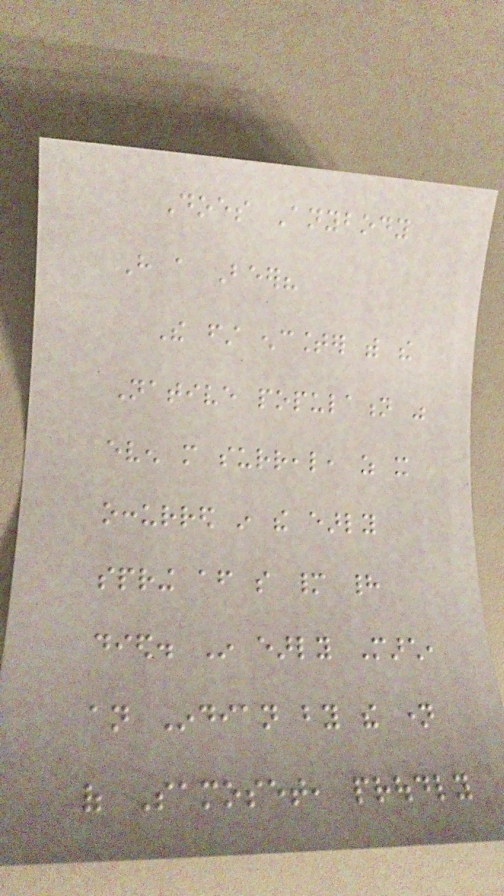Does Anybody
Have a Beer?
The first encounter with the
Native population was
even more surreal, as it
occurred in the early
spring after so many had
died. In early March,
an Indian by the name
of Samoset, proudly
